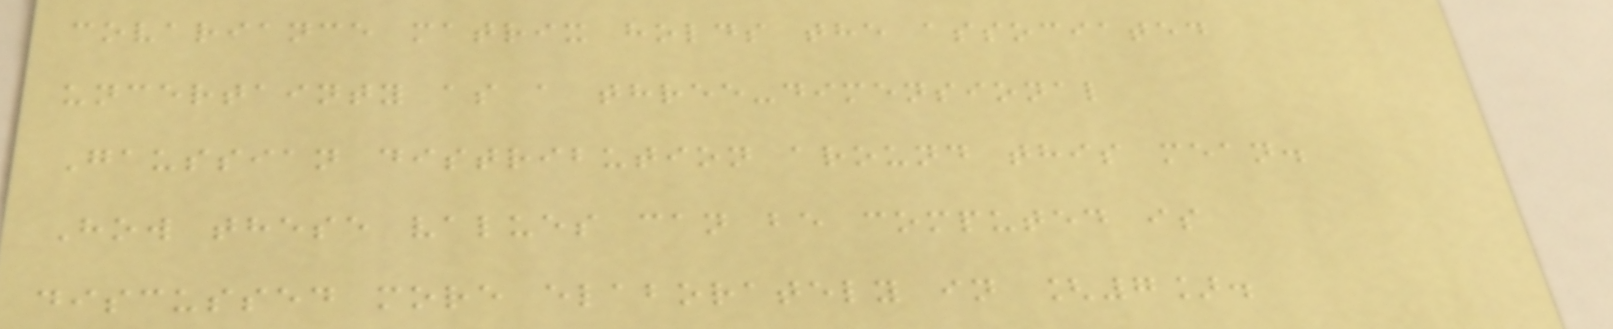covariance matrix holds the associated
uncertainty as a three-dimensional
Gaussian distribution around this mean.
How these values can be computed is
discussed more elaborately in [7].
